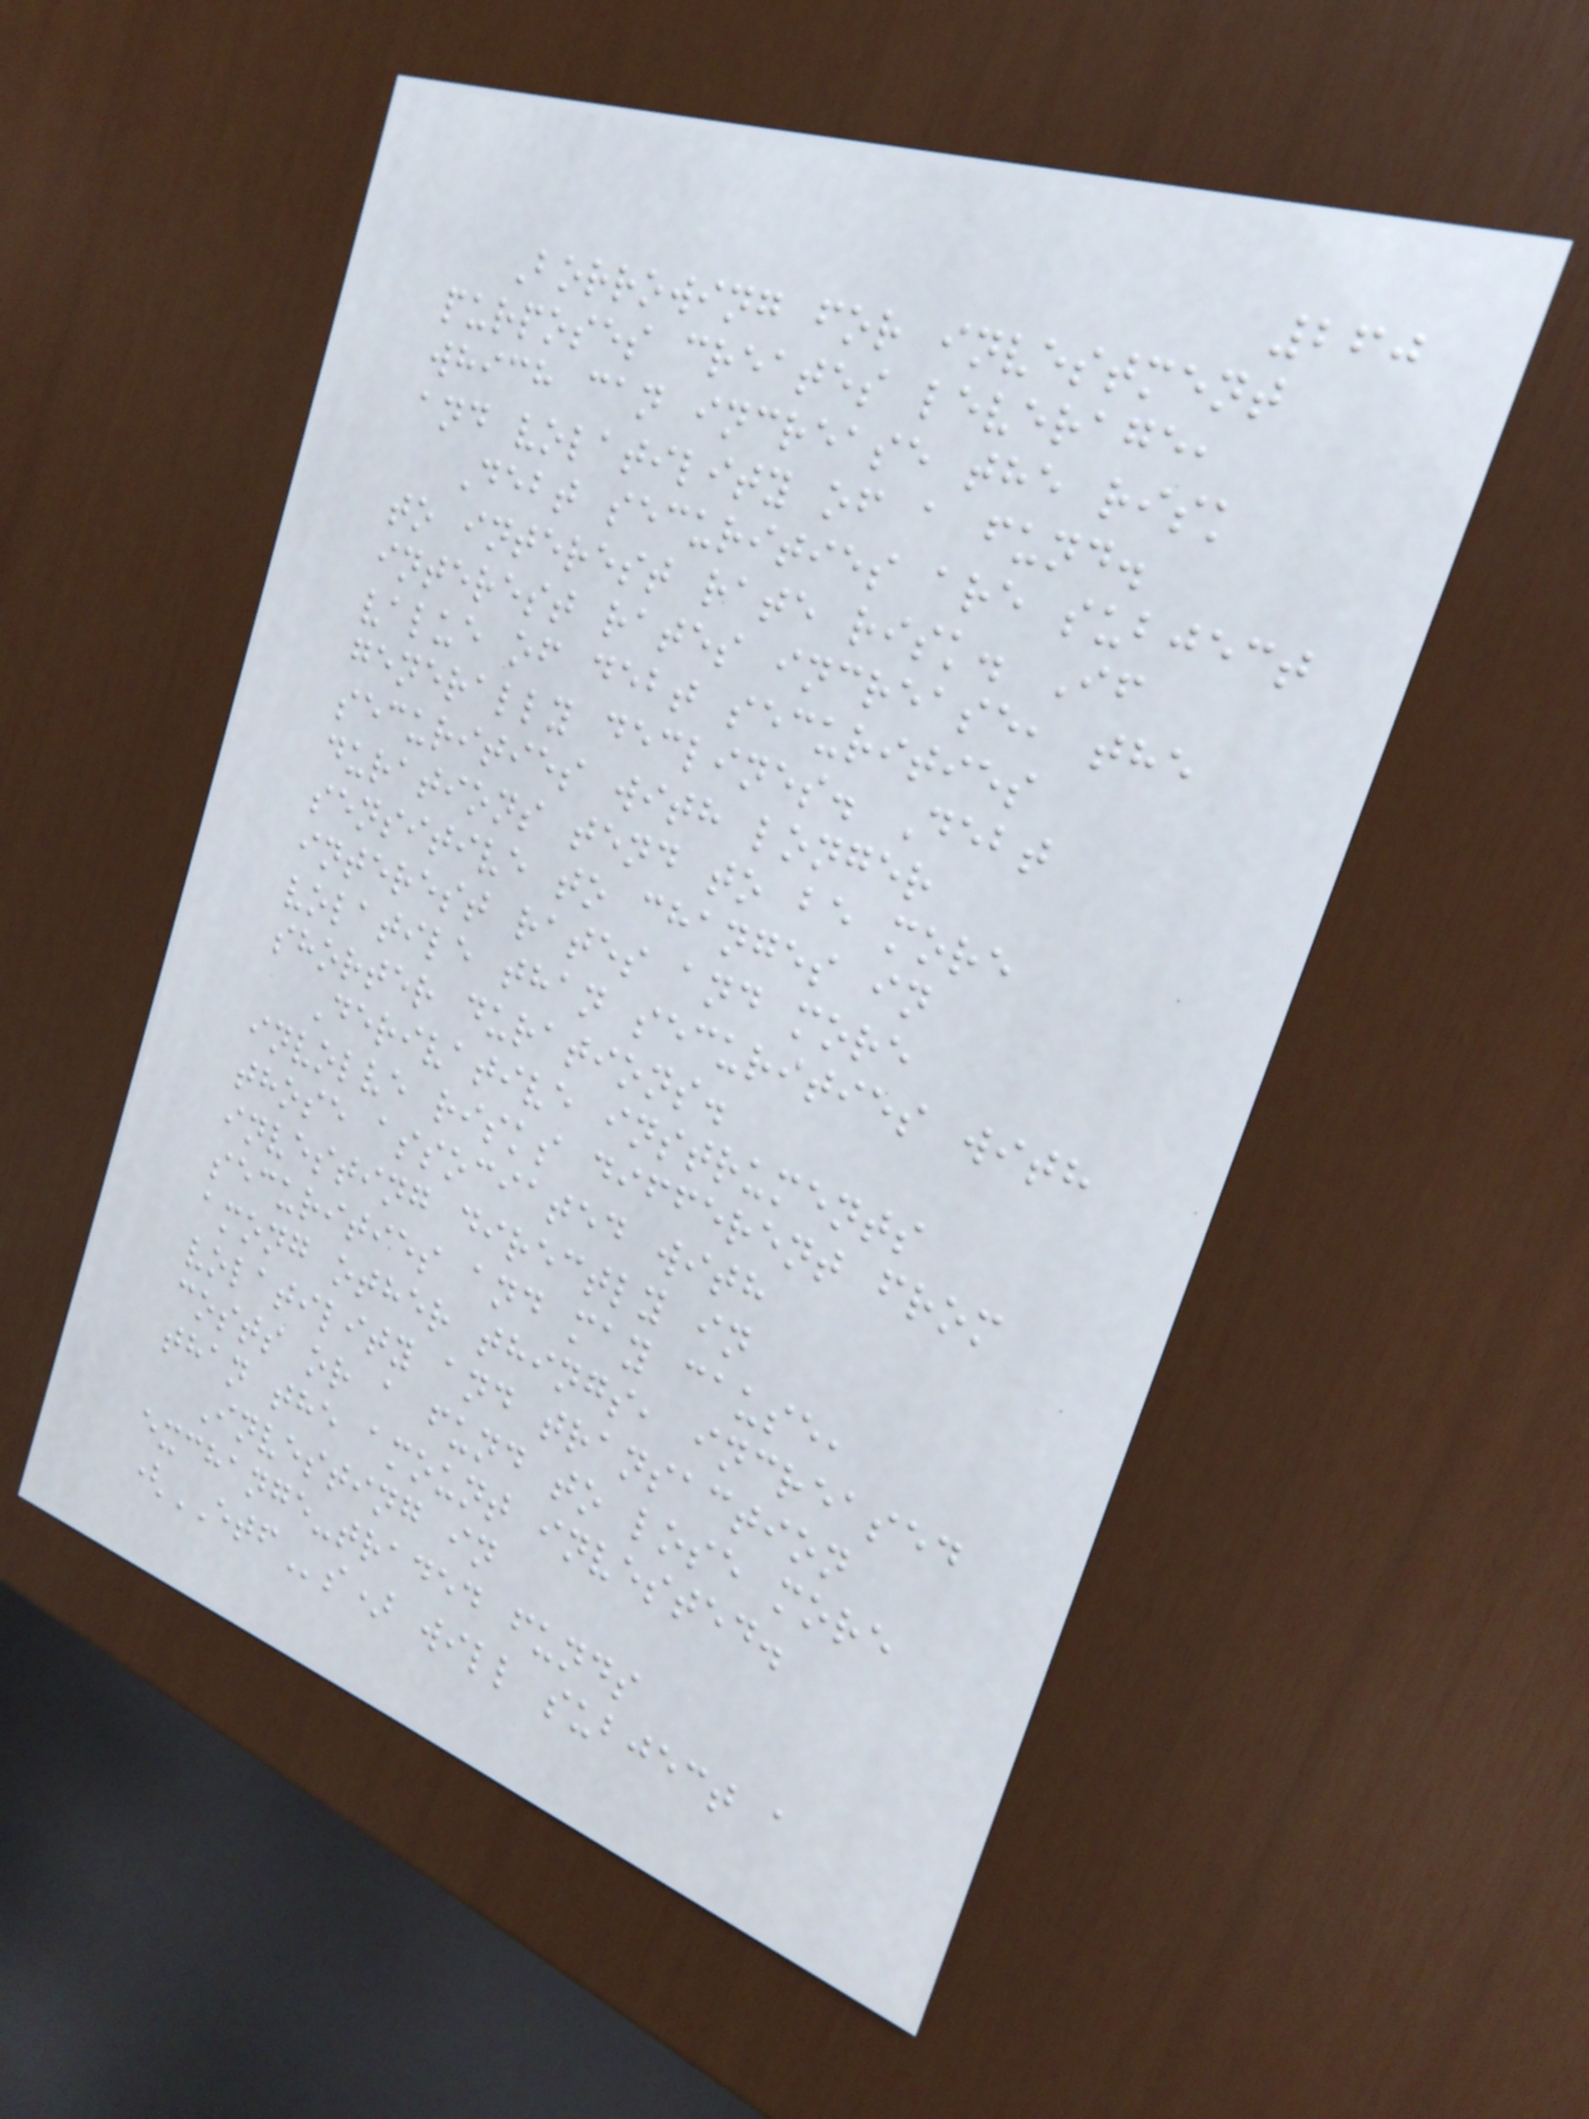260
Borrowing for investment
purposes creates leverage,
which can increase the risk
and volatility of a fund.
Debt securities are subject
to interest rate risk. If
interest rates increase, the
value of debt securities
generally declines. Debt
securities with longer
durations tend to be more
sensitive to changes in
interest rates and more
volatile than securities with
shorter durations.
Derivative instruments
involve risks different from
those associated with
investing directly in
securities and may cause,
among other things, increased
volatility and transaction
costs or a fund to lose more
than the amount invested.
Investing in
exchange-traded funds
(ETFs) will subject a
